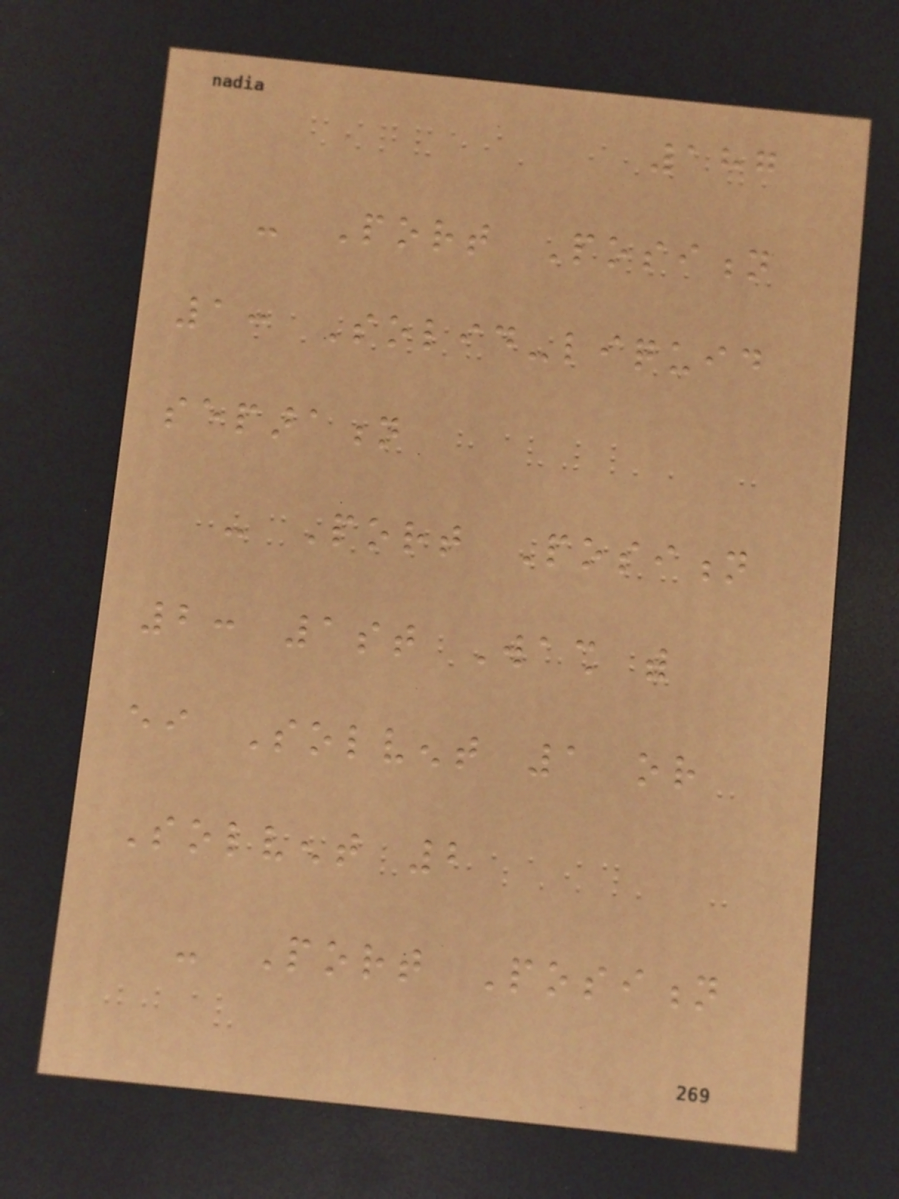187
- Port Position
1: Solid-liquid
separation
- Port Position
2: 1st Wash with
either Solvent 1 or
Solvent 2
- Port Position
